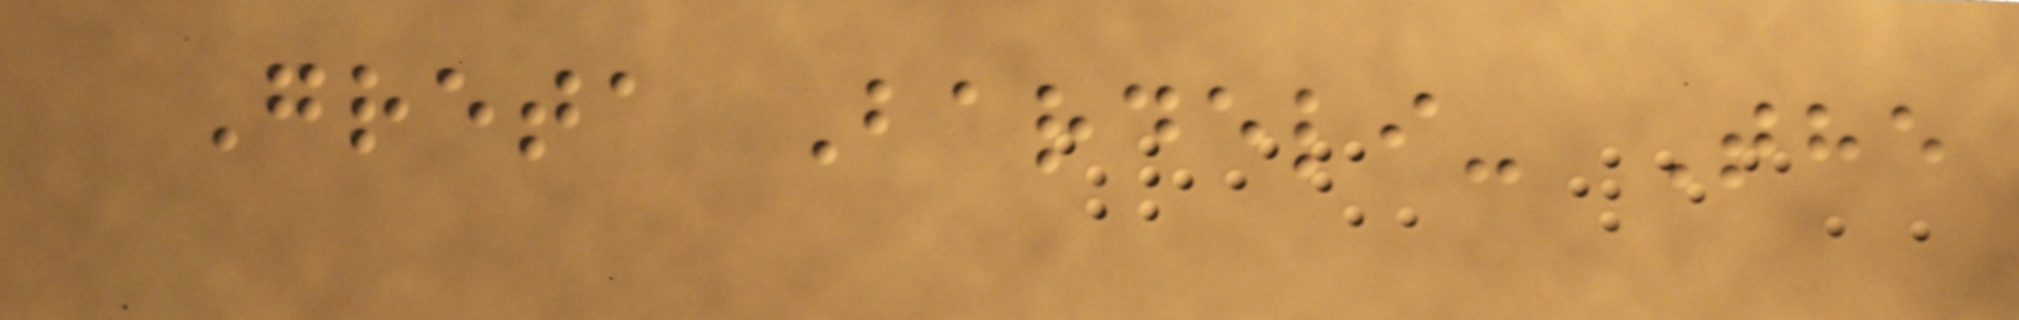Greta Bardeli- The
